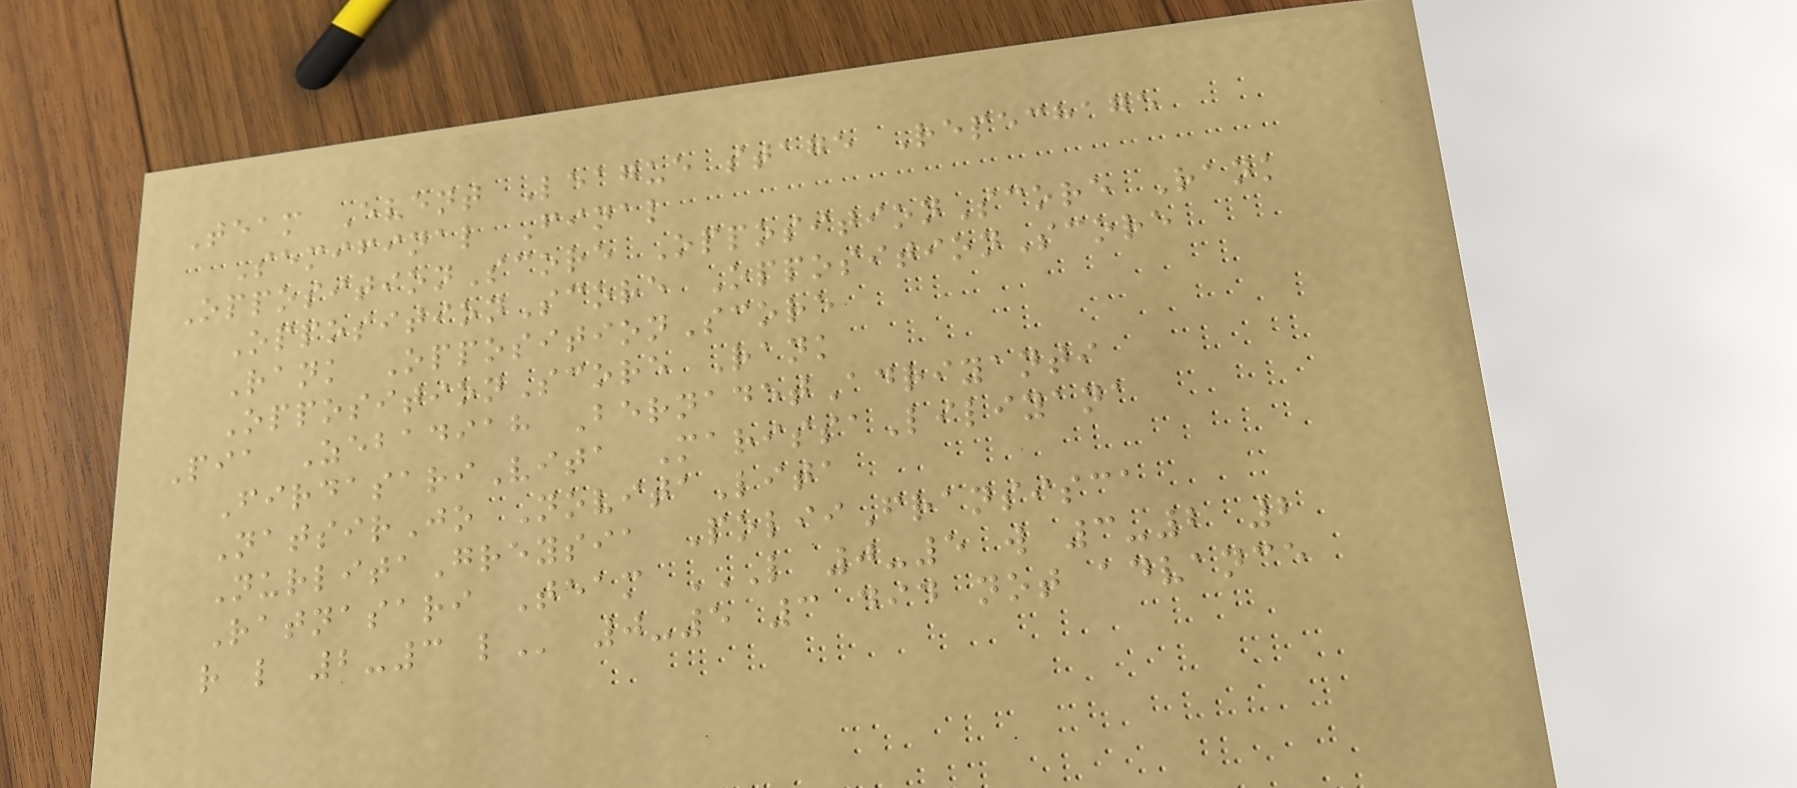Team Event League stage Repechage
Semifinal Final
OppositionScore OppositionScore Rank
OppositionScore OppositionScore
Rank OppositionScore
OppositionScore Rank
Pia Zebadiah BernadetAdriyanti
FirdasariVita MarissaLiliyana
NatsirJo NovitaLita
NurlitaGreysia PoliiFransisca
Ratnasari Team L 0-5 W 3-2 2
R L 2-3 L 0-5 3 did not advance
